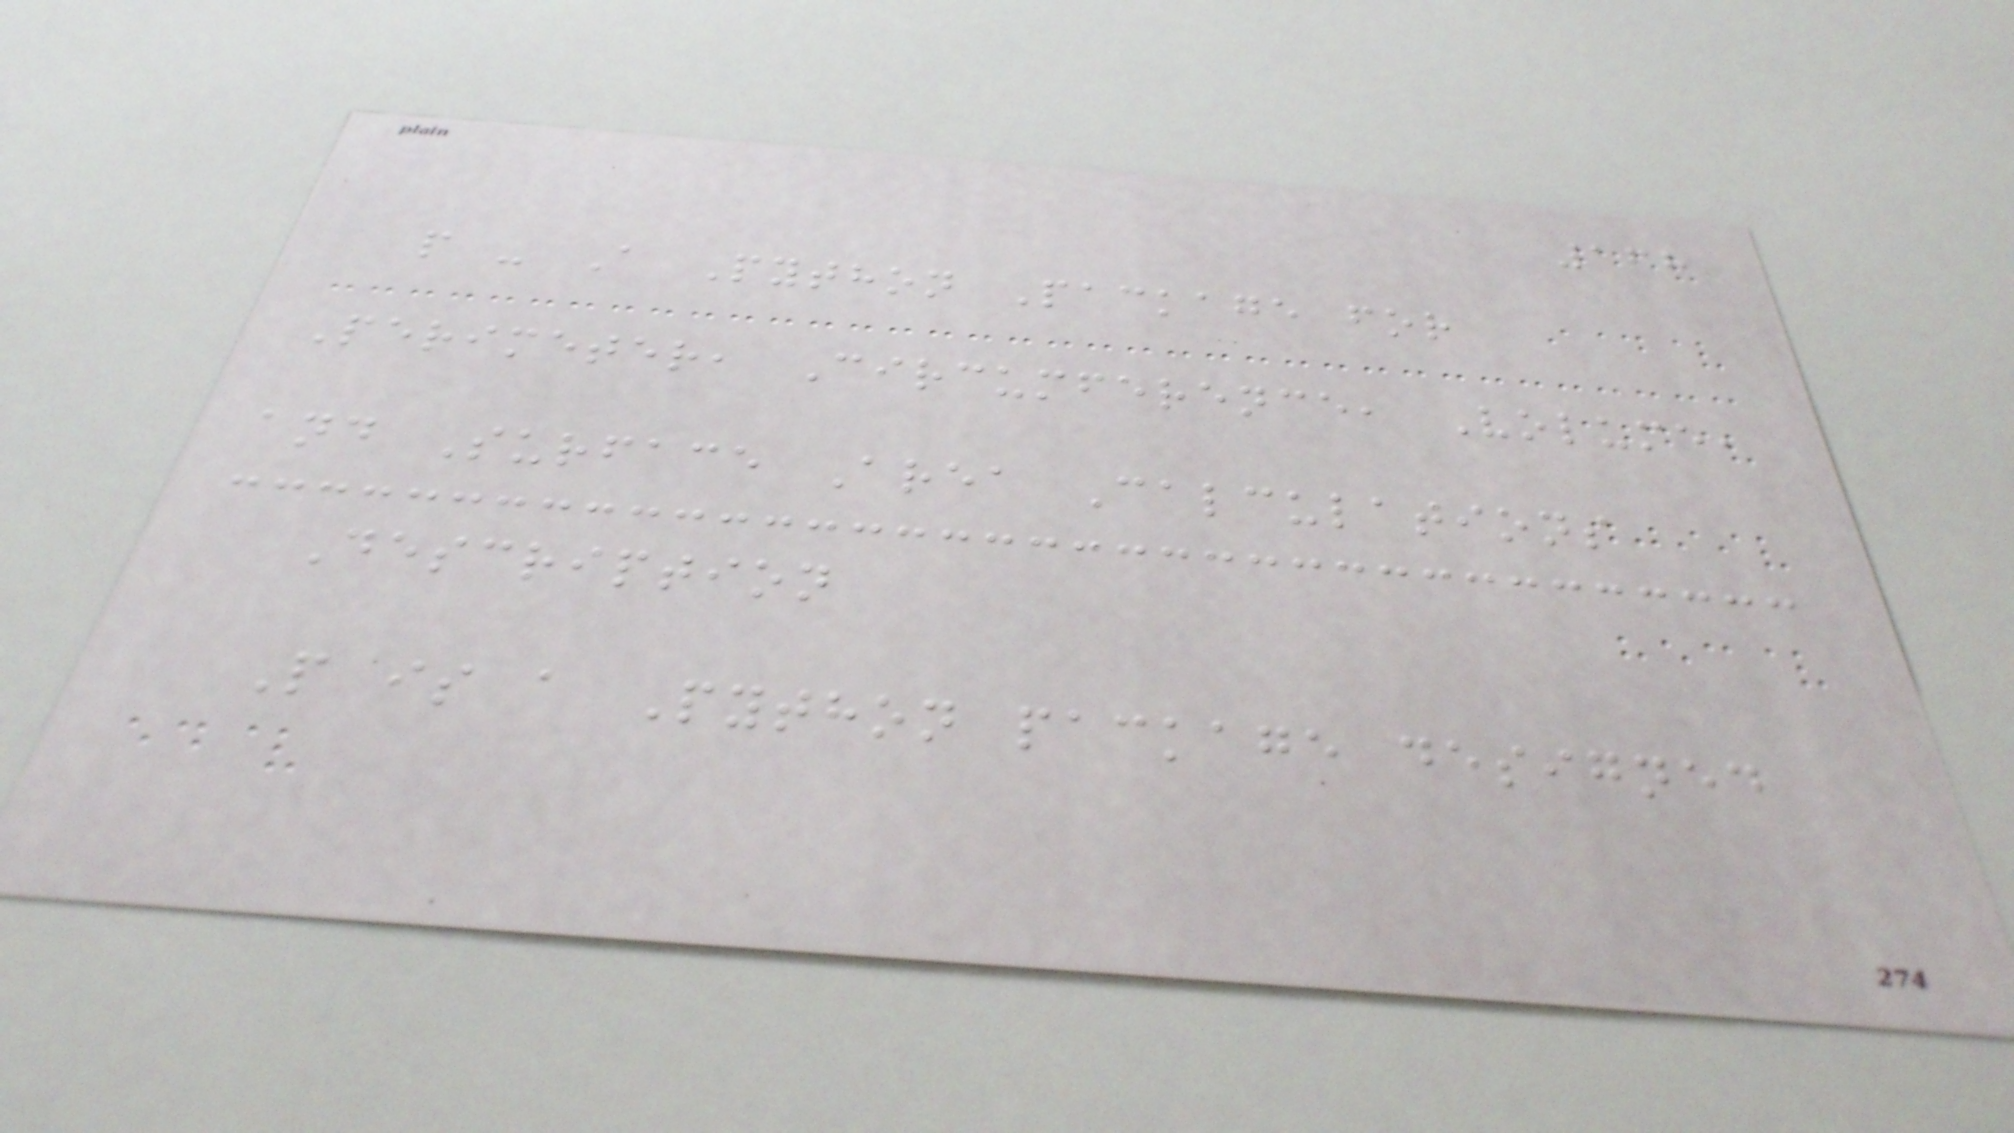168
p - A Python Package for
Perimeter, Circumference, Volume,
and Surface Area Calculations
Description
P is a Python package designed
